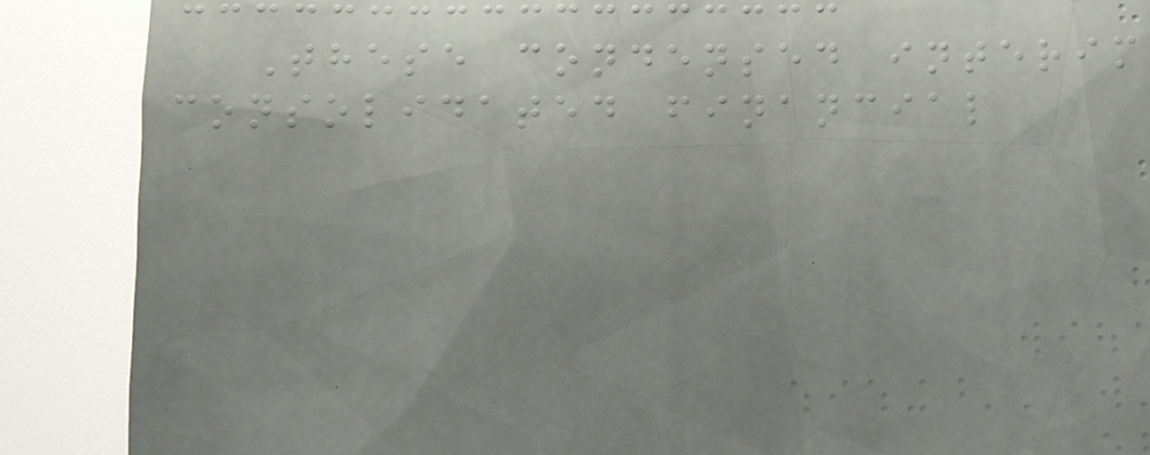These condensed interim
consolidated financial
